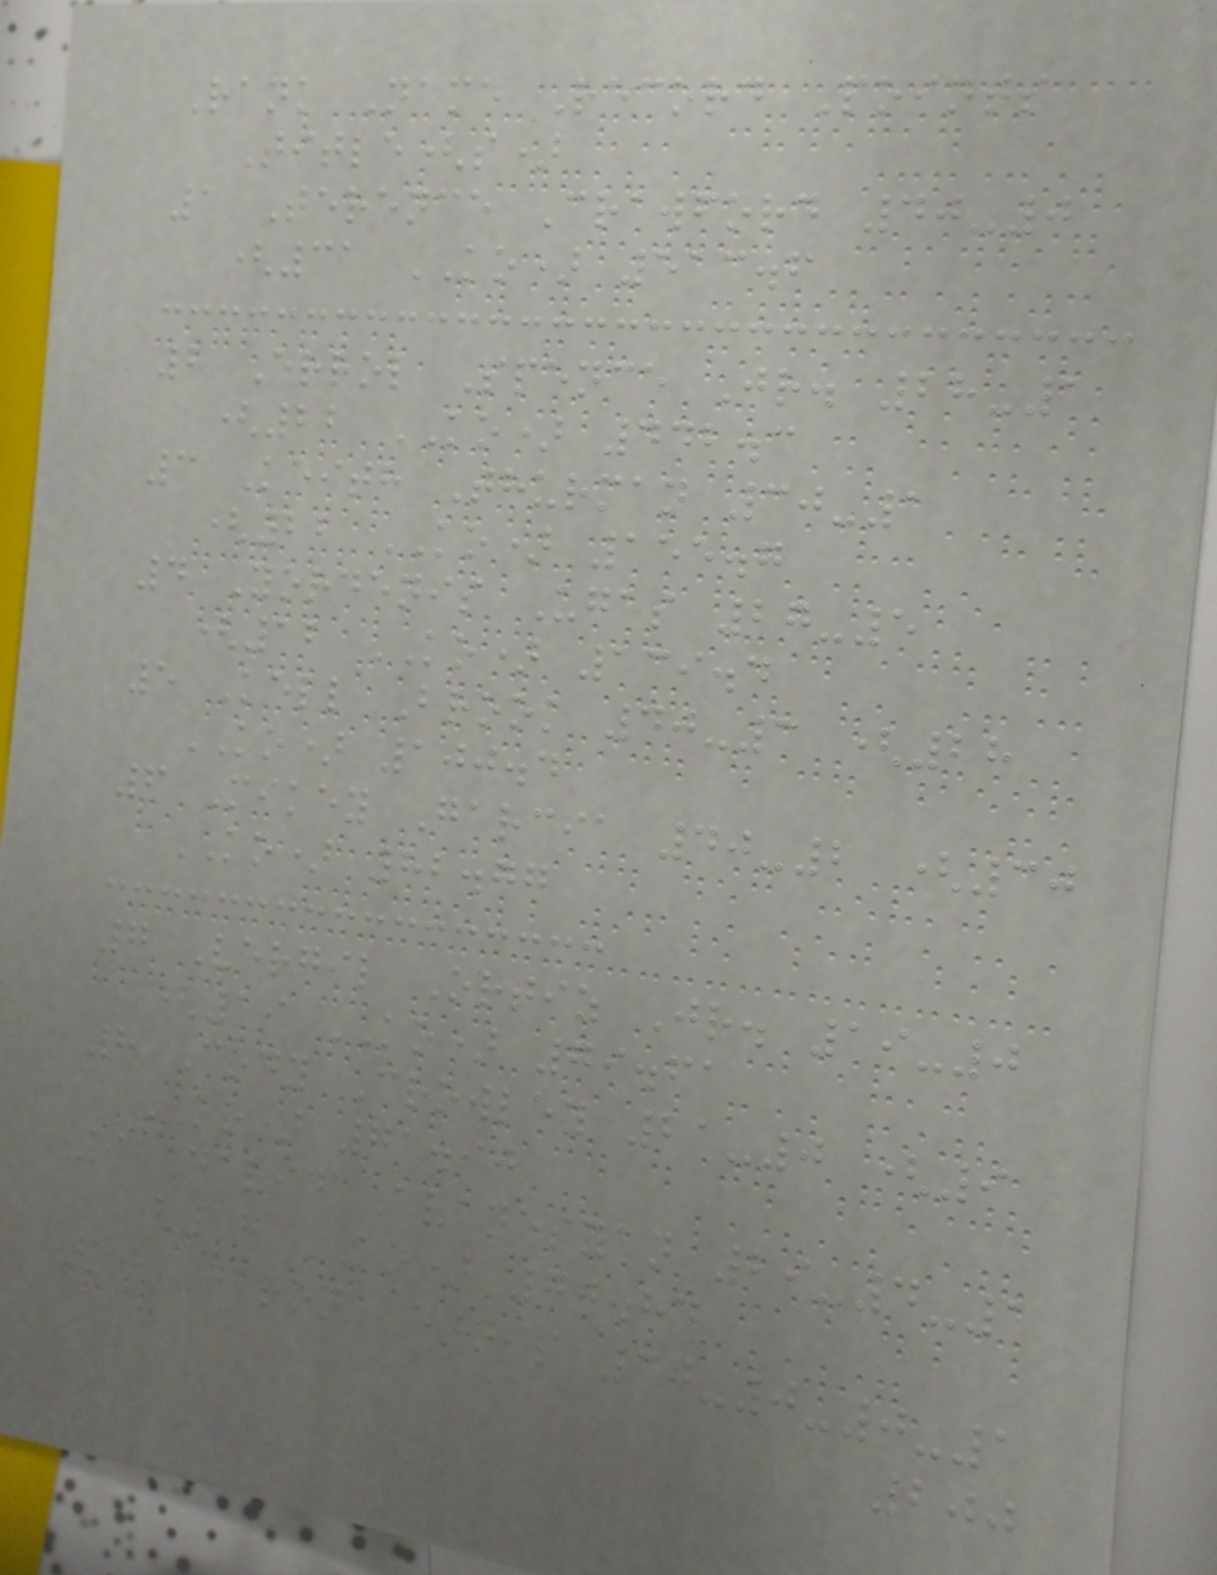Rank Name Record Points
Title(s)
1 Terence Crawford 40-0
(31 KO) 513.6
2 Errol Spence Jr. 28-1
(22 KO) 442.3
3 Keith Thurman 30-1
(22 KO) 155.7
4 Yordenis Ugas 27-5
(12 KO) 139.4
5 Kell Brook 40-3 (28
KO) 100.4
6 Mikey Garcia 40-2 (30
KO) 82.77
7 Vergil Ortiz Jr. 19-0
(19 KO) 79.61
8 Cody Crowley 21-0 (9
KO) 71.90
9 David Avanesyan 29-4-1
(17 KO) 70.84
10 Jaron Ennis 30-0-0-1
200
